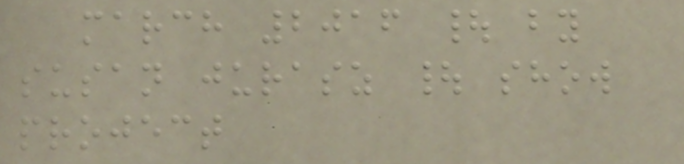march 2016 | by
susan jurasz | show
project
